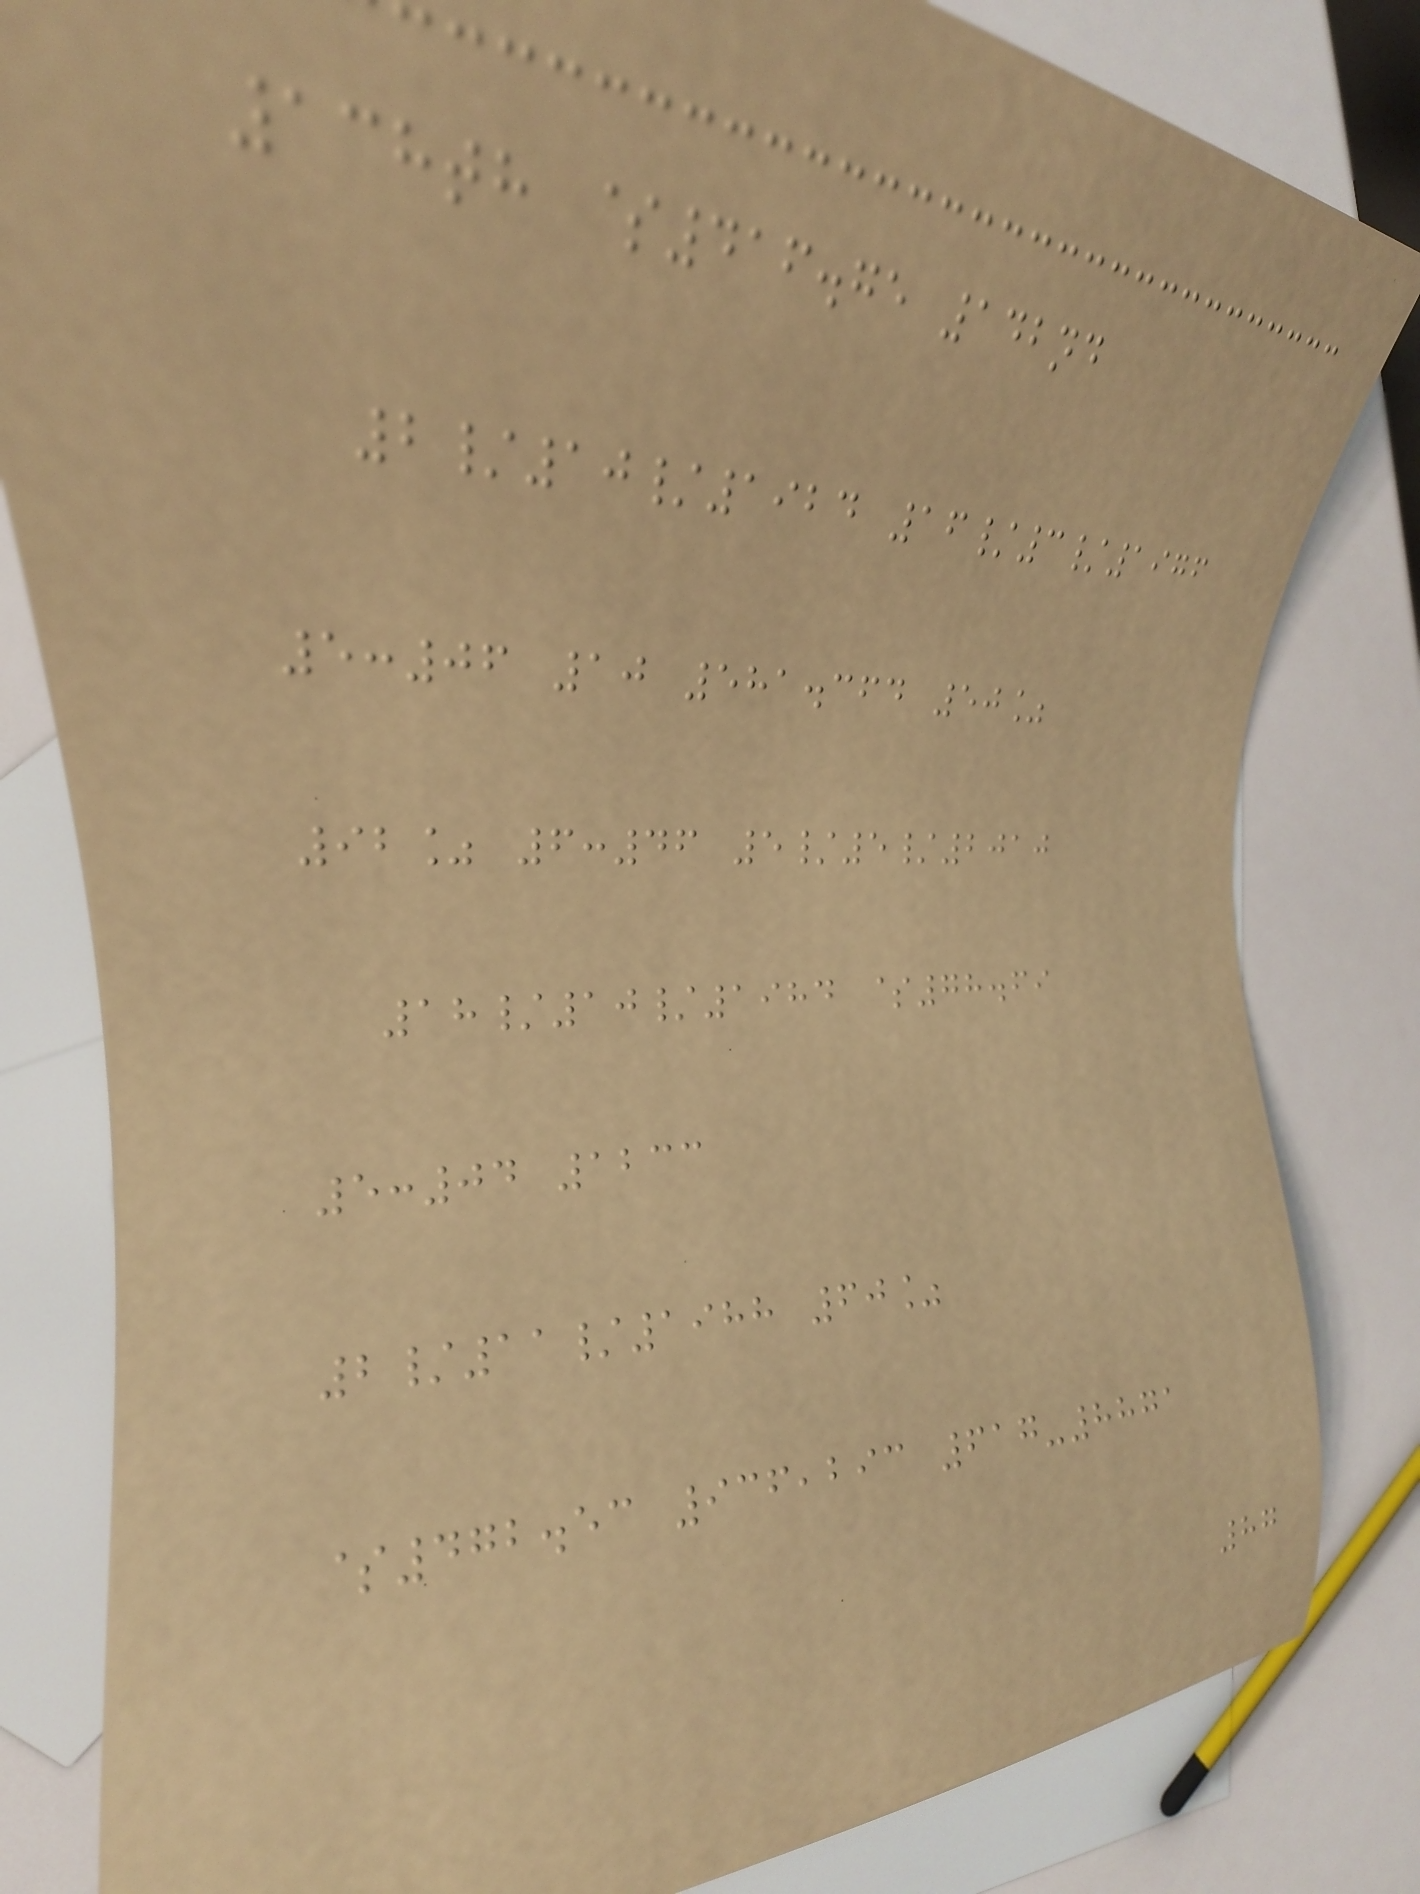138th $416.75 142nd
2/10/1924 16/3/1976
5:06 10 581.364 50%
92% 6:46 5/5/2010
18/10/1984 $78.69
5:04 1233
2/11/1988 60%
$472.53 936,293 617-8871
87
